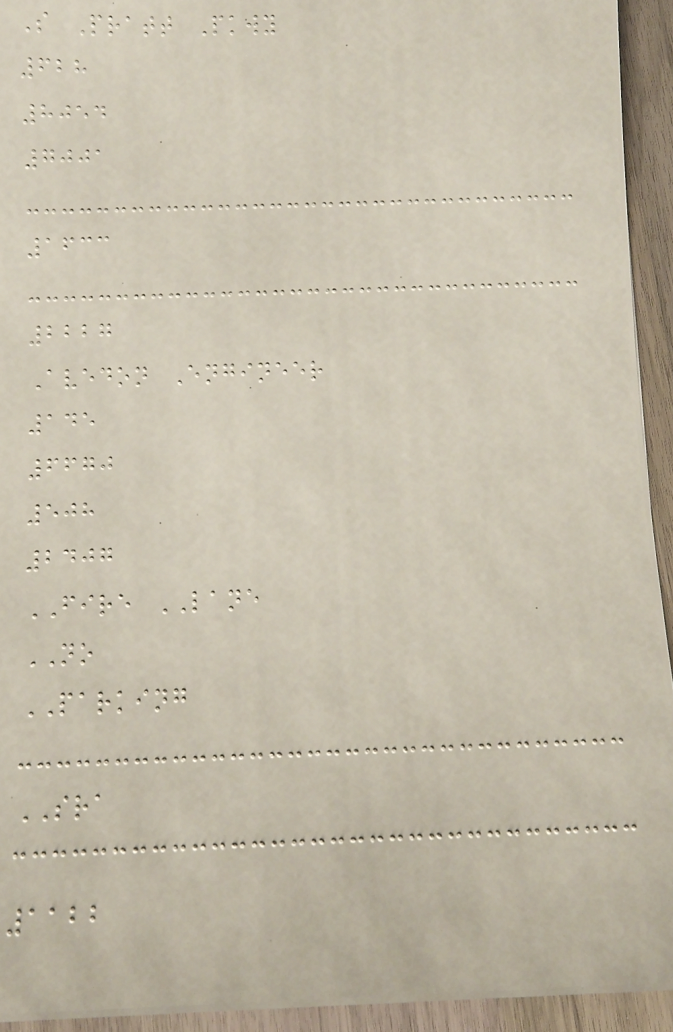S Pratt Pkwy
628
8054
7001
1633
2227
Avedon Engineer
145
6670
508
2407
FIRE LANE
NO
PARKING
SRA
1122
